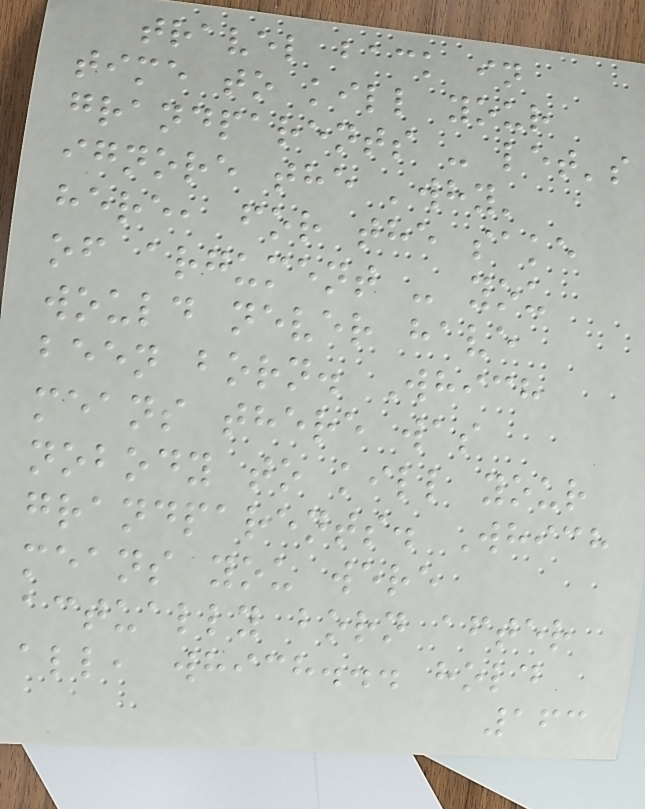travel back in
time to kill your
grandparents - let's
ignore the 'why'
here, for the sake
of argument - you
would never have
been born. Which
means there was
nobody to kill your
grandparents. Which
means you were
actually born after
all, which... hold
163
